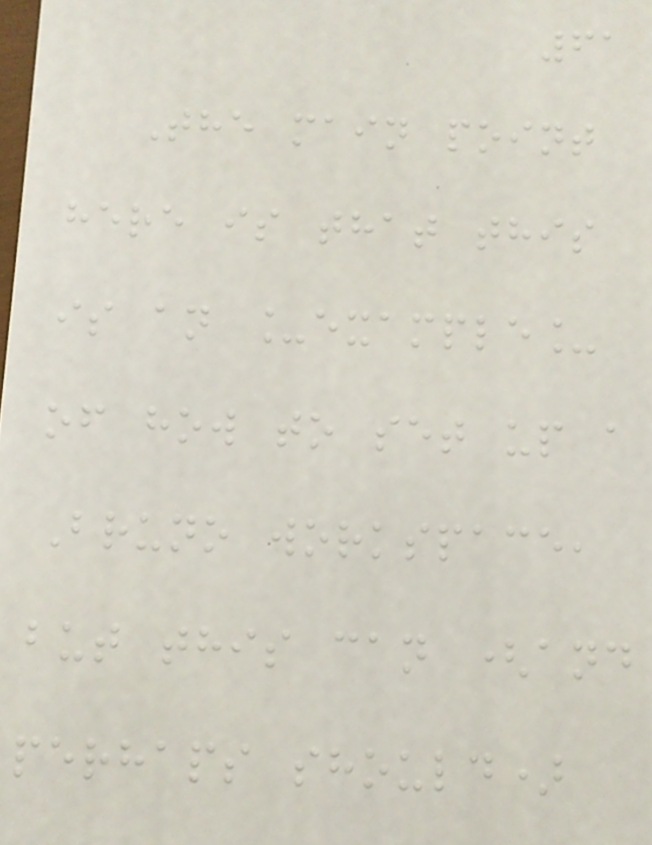61
The main point
here is that this
is an _example_
of how to set up a
Bruno workspace,
but this can (and
perhaps should)
